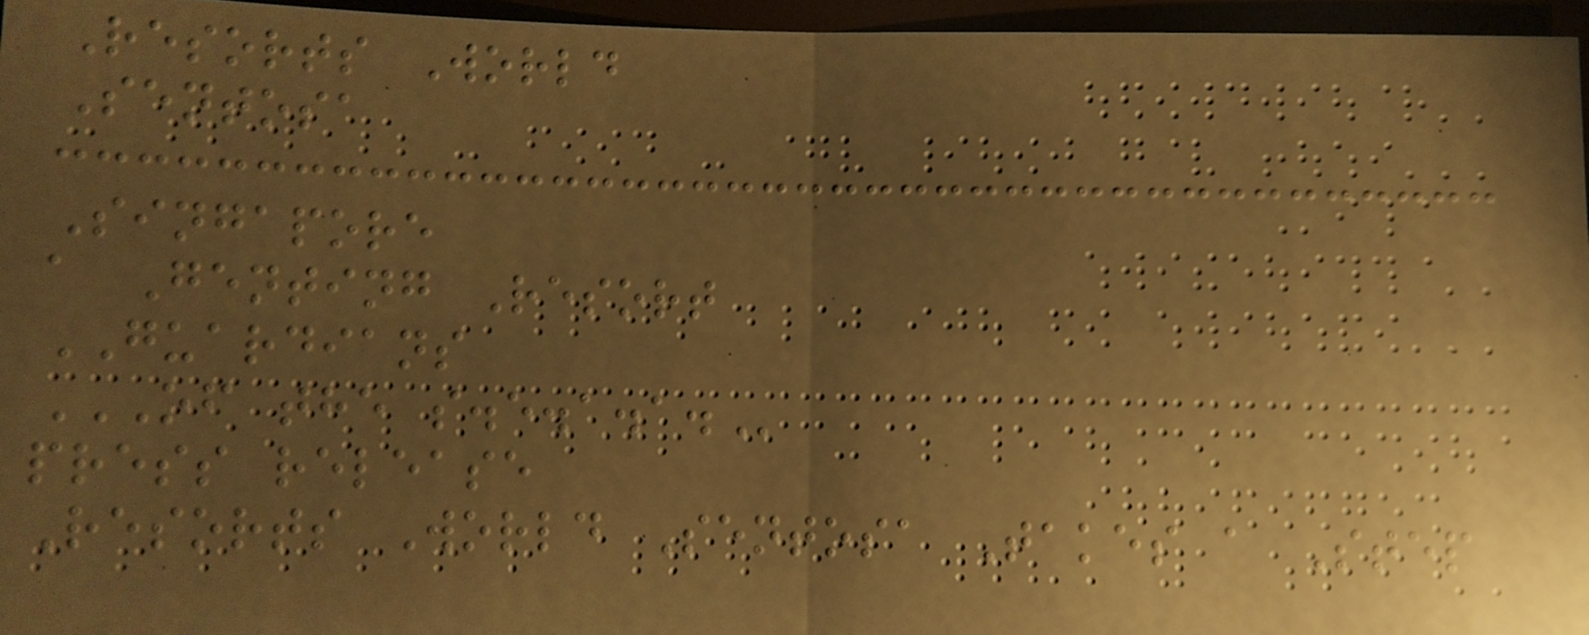Resorts World
Sentosa
Singapore
a Genting Resort
GUARDIANS
OF THE S.E.A.A.
press release
Resorts World Sentosa Takes a Step
